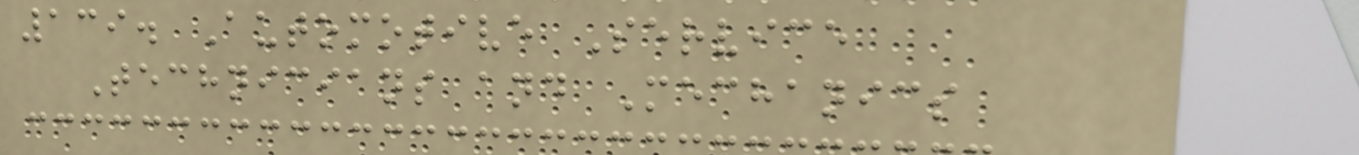139. Automotive Service
Technicians and Mechanics
